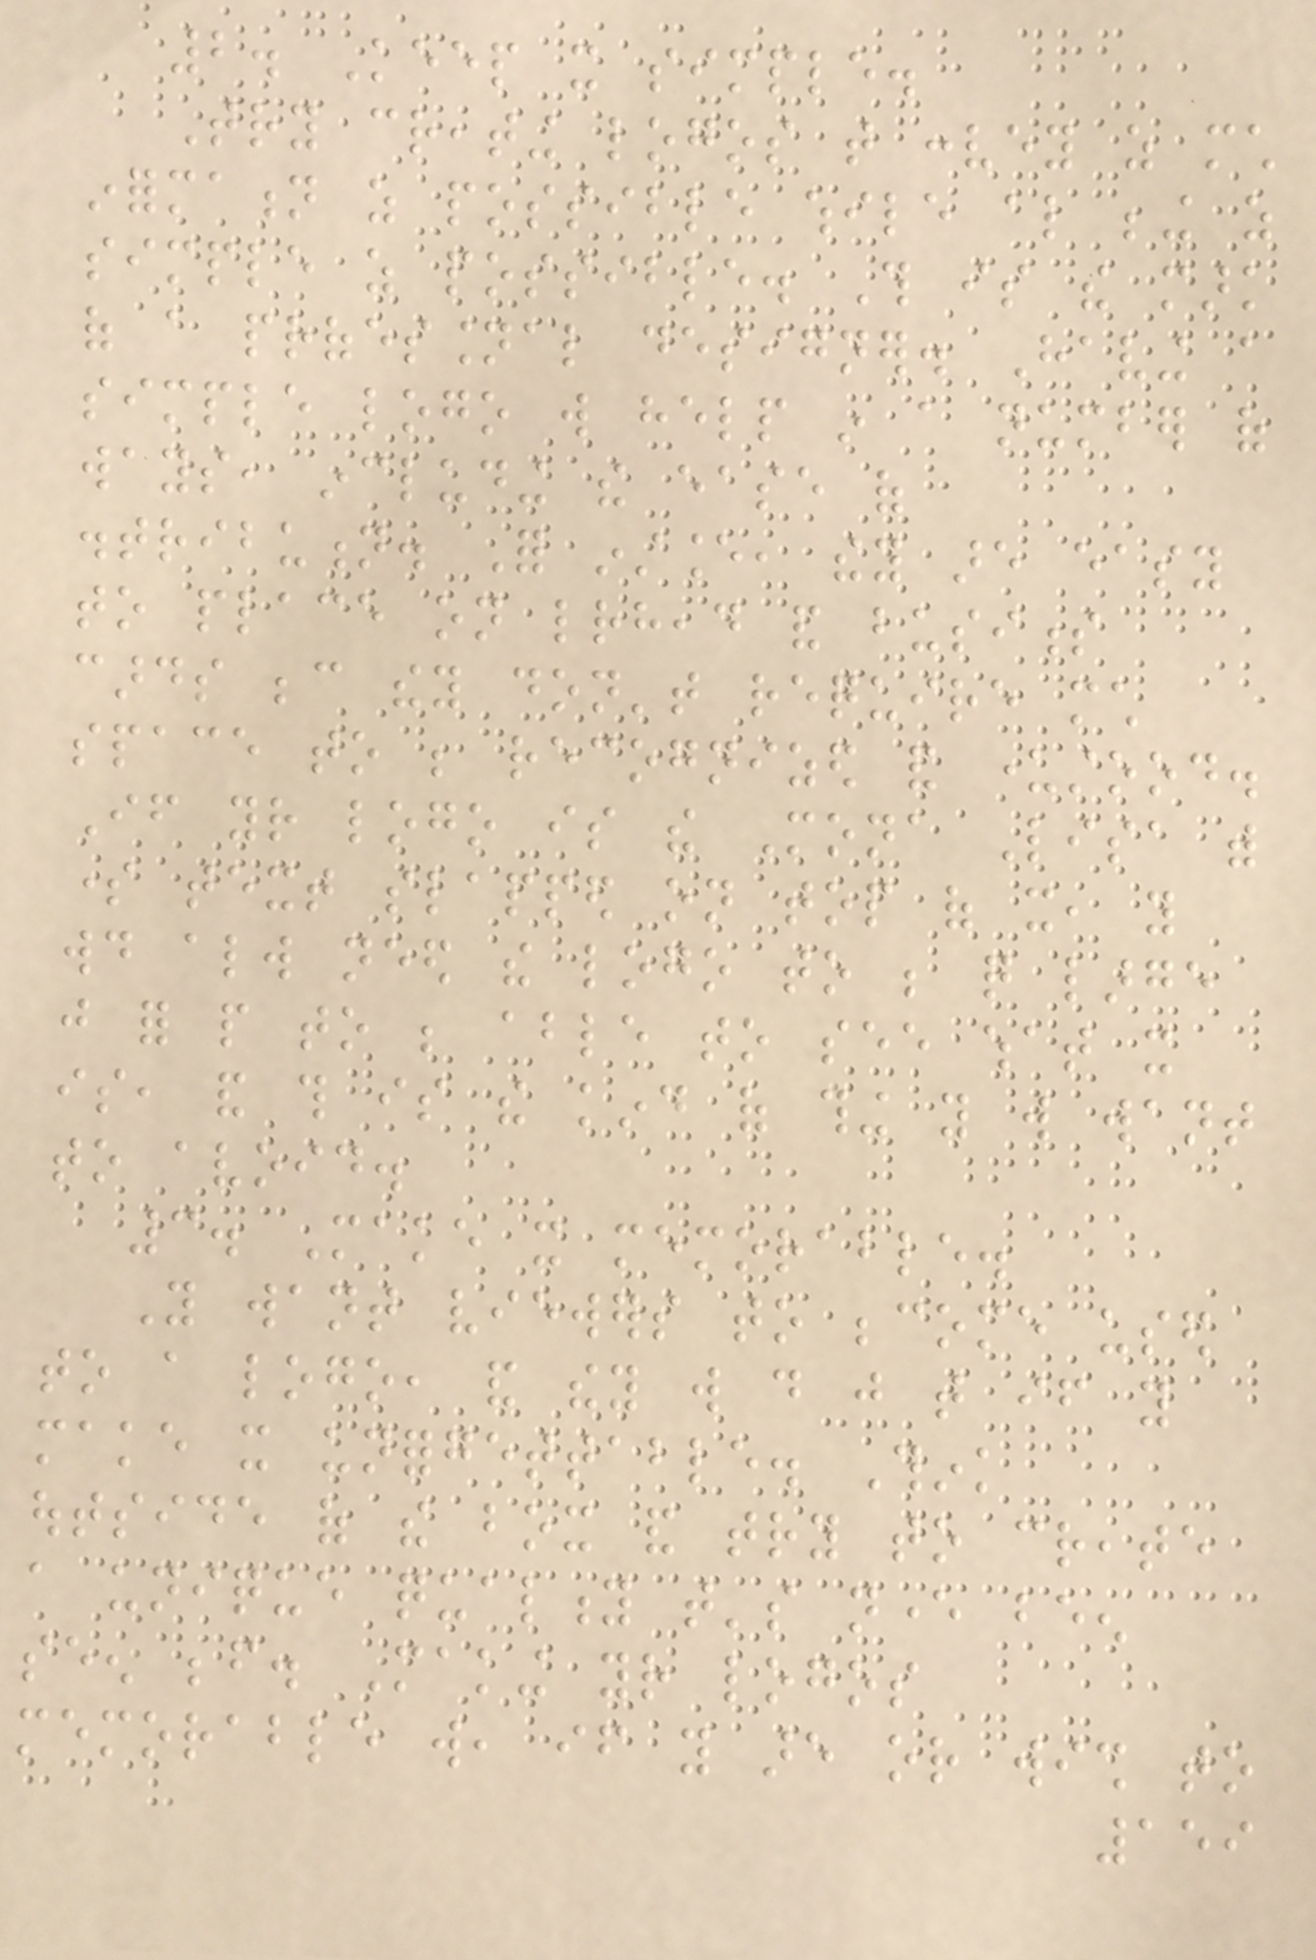2. Keep it simple.
Try creating logos that convey as much
information as possible while also being as
simple as possible. This is the mark
of a professional designer. Having a
simple logo will help in a number of
ways, including the ease of
distribution. For instance, they are easy
to place on letterhead and business
cards because they don't require much
space to be recognized and understood.
If your logo is the Mona Lisa with
some text slapped on top of it, you
would always need the logo to be quite large
just for people to be able to see what it
is, and this is the kind of thing you will want
to avoid.
3. Make it memorable.
You want viewers to become used
to a logo, and they will do just that if you
make it unforgettable. Think
outside of the box and try to create
a unique quality that's never been
seen before. Making your logos
memorable will, if you are or wish to
159
